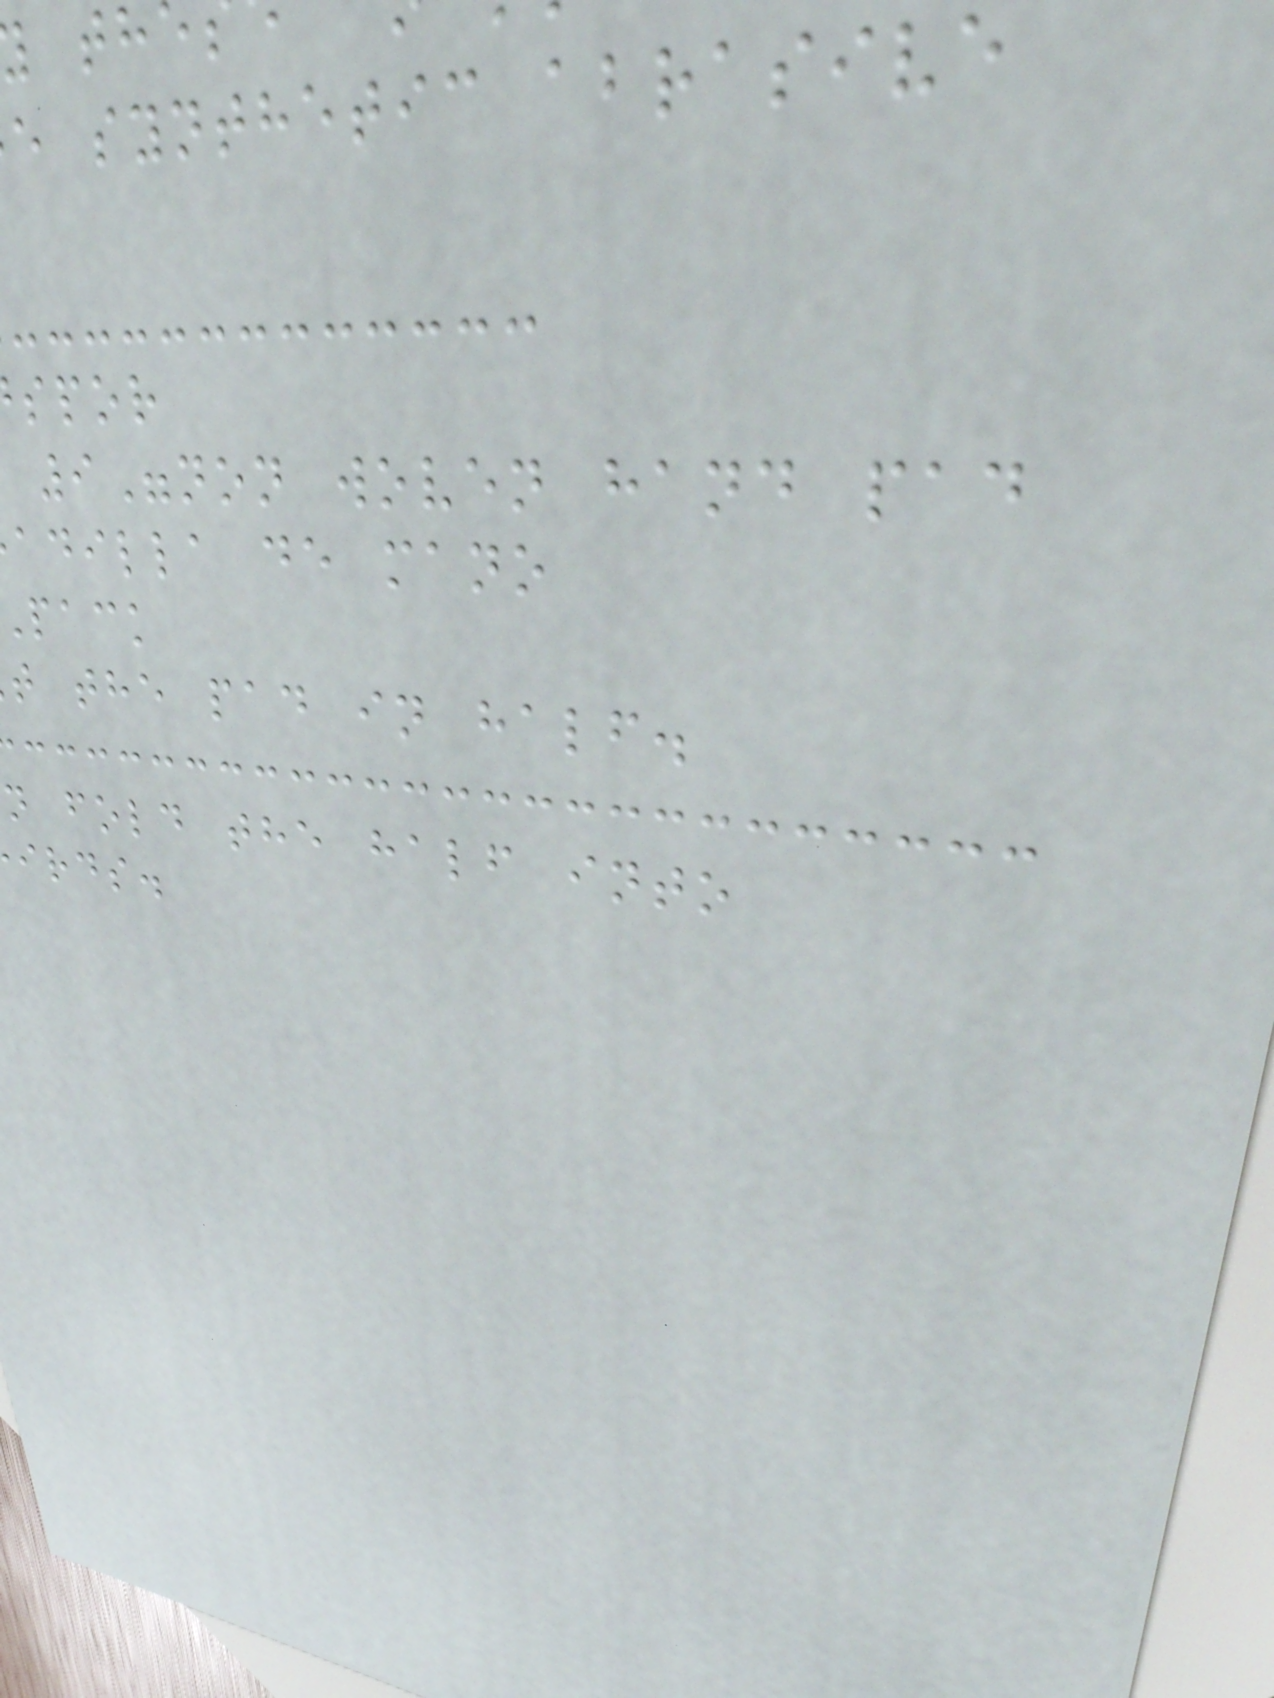e synthetic abrasive
spor
9"non woven hand pad
adilla de mano
pack
t the pad in half.
n fold the half into
irds.
